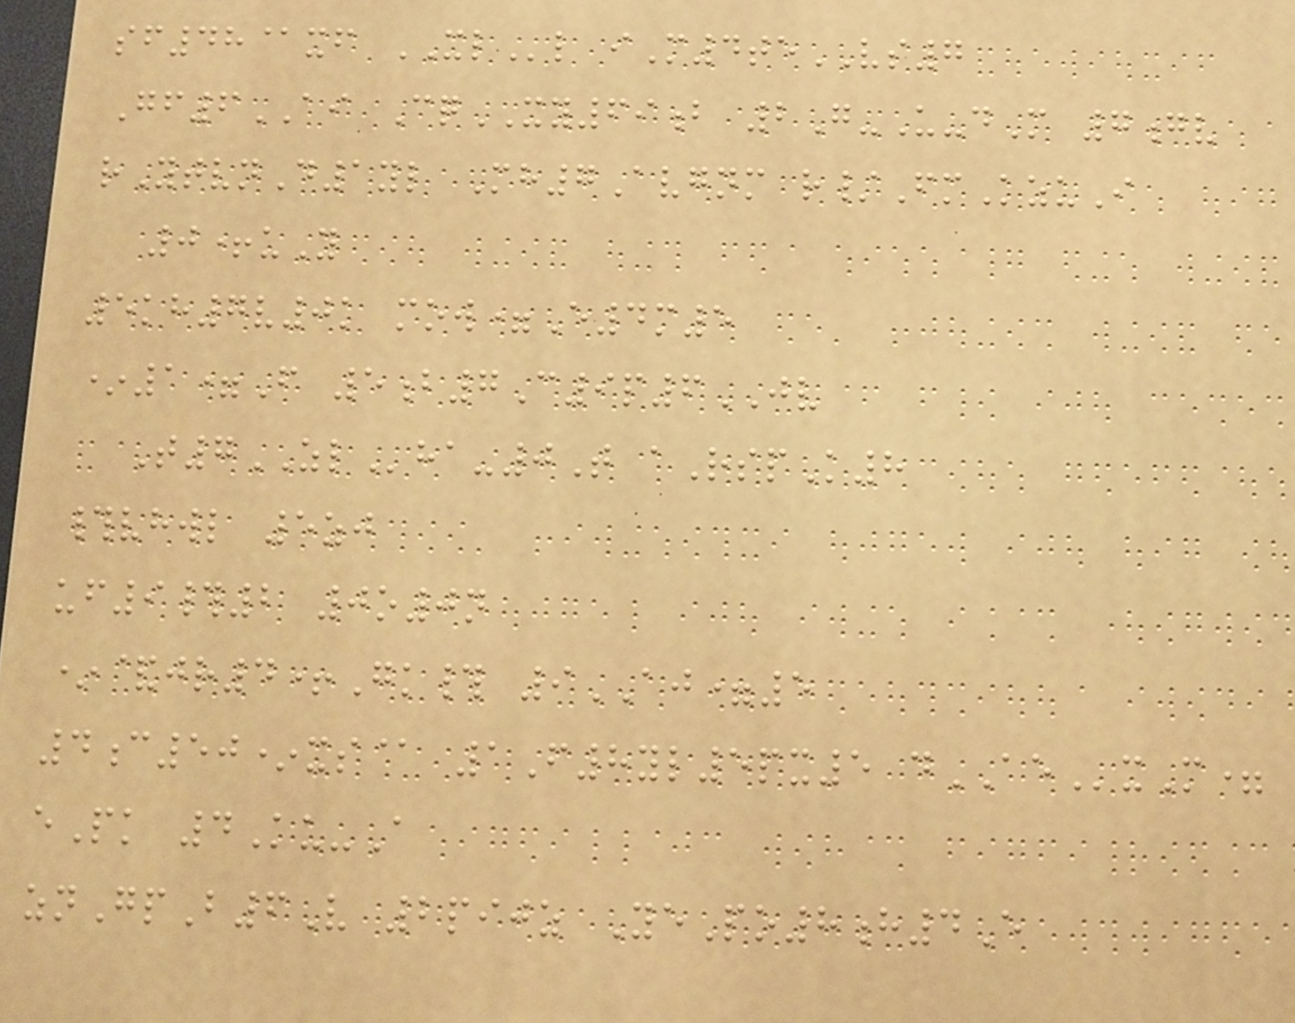sf48@xf XLl iM4teVS7
Gf6AI CqXY69b 2G-U-dM 7gv
rYtvnD1yl Mh7Avgnm r/FmKzuI
0+uY
5kh7v0k mow=E4m5
*1=F 5b7C9p6JV
T7ZLha-0T aRspK8
#vhwl 5zj
uf9#2 0o0n
*&jr4+Gk# 9AJ=5
4c50*xs@ 1F8yl5px5 dAExM=
ePk 4Ku-A
znGpB6V 2pijz YePo8h4E
